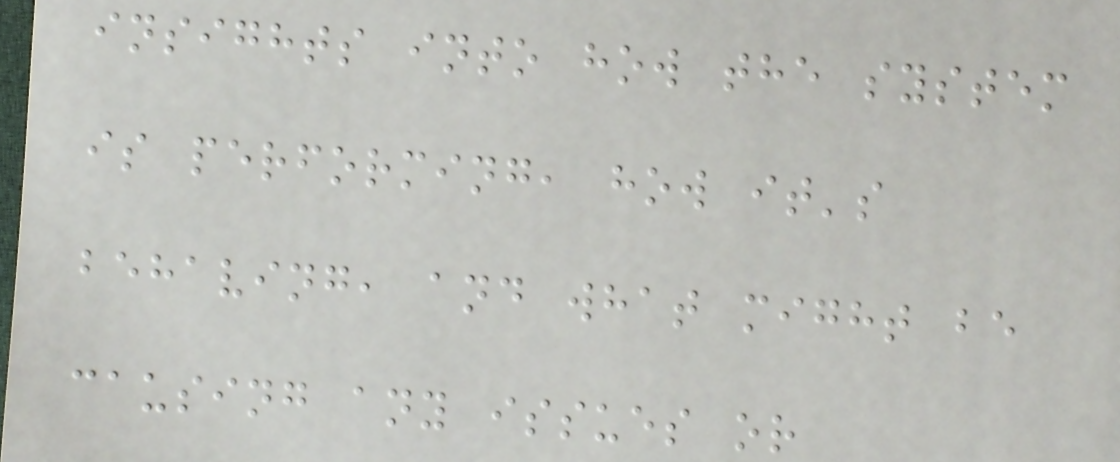insights into how the system
is performing, how it's
behaving, and what might be
causing any issues or
